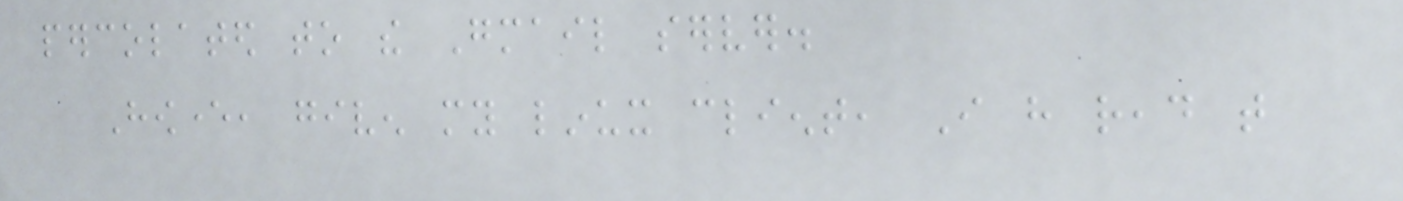percolated to the Gmail server.
However, given my linux client, I have read that
